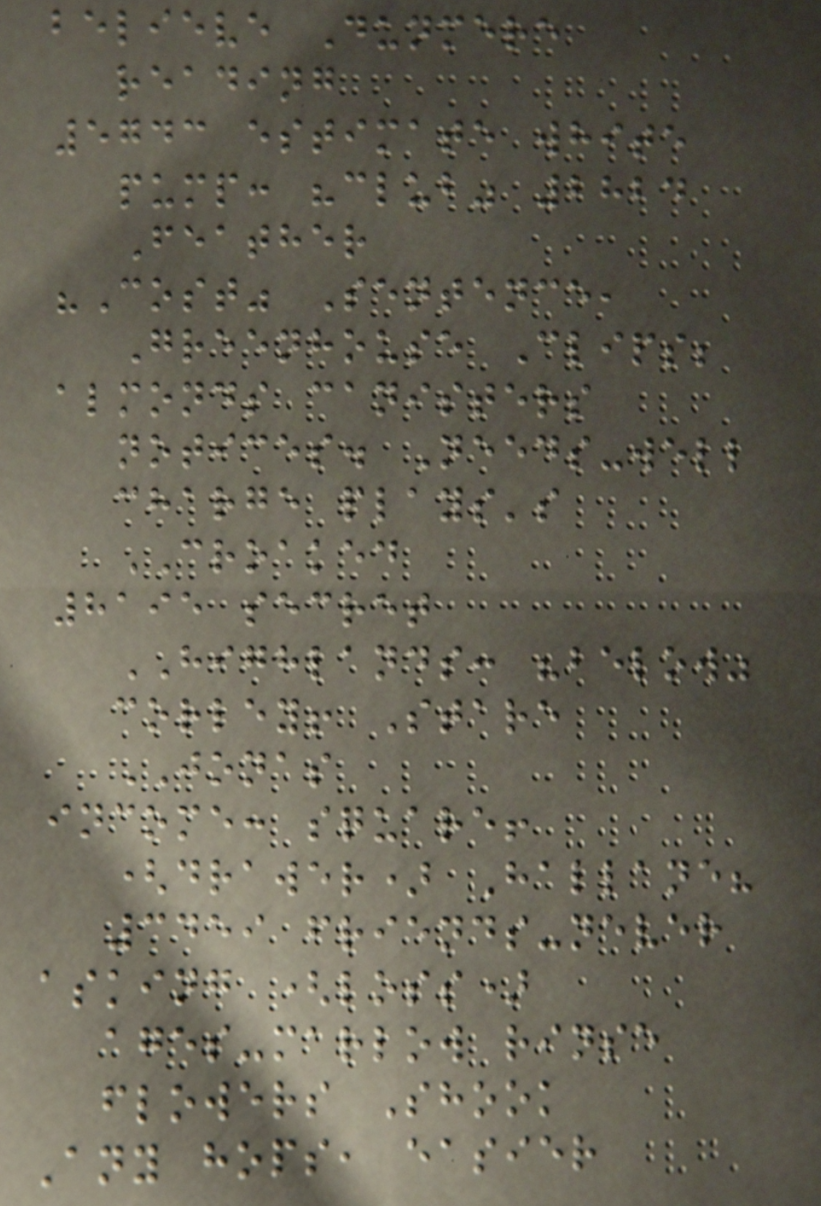believe Dunmere
reading
5743 estimate white
pump: "club" 2824
Feather
"Cost" Sentence,
Greenhouse Clips;
almonds canisters
notices. Needs-well
charge plays's
CROAKED
8195 secret
HIGHLANDS: "below"
corley! Stare
JONAS
income: square!
(drawer) Hallane?
3459 friends-never
asking (loss)
ages-marlow rinse
flowers Shook
Any hops, easier
